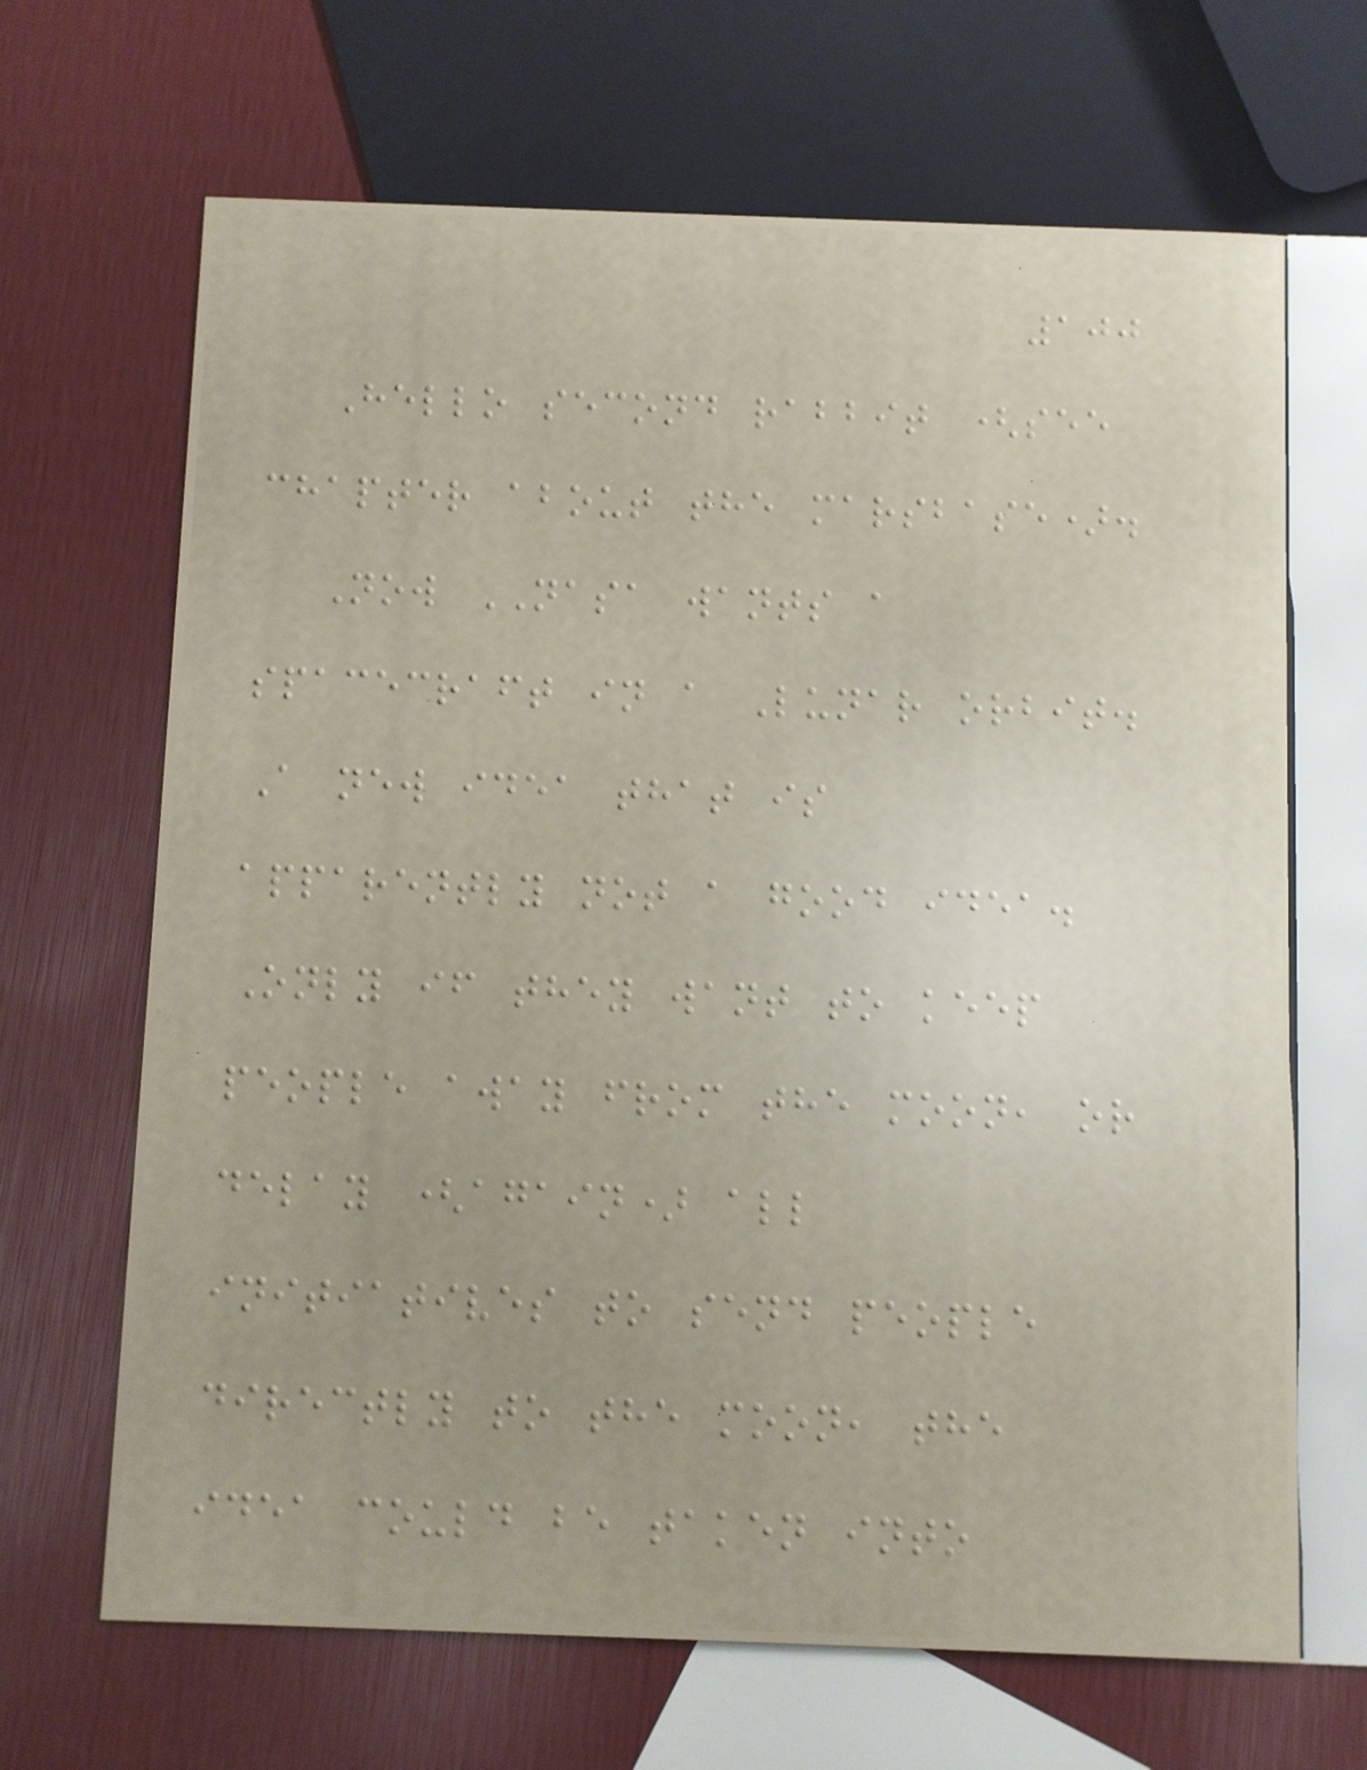100
Hello second rabbit (see
chapter about the marsbase).
Now NASA wants a
spacecraft in a Lunar orbit.
A new idea that is
apparently not a good idea.
Only if they want to keep
people away from the moon, or
delay (again) all
initiatives to send people
directly to the moon, the
idea could be taken into
